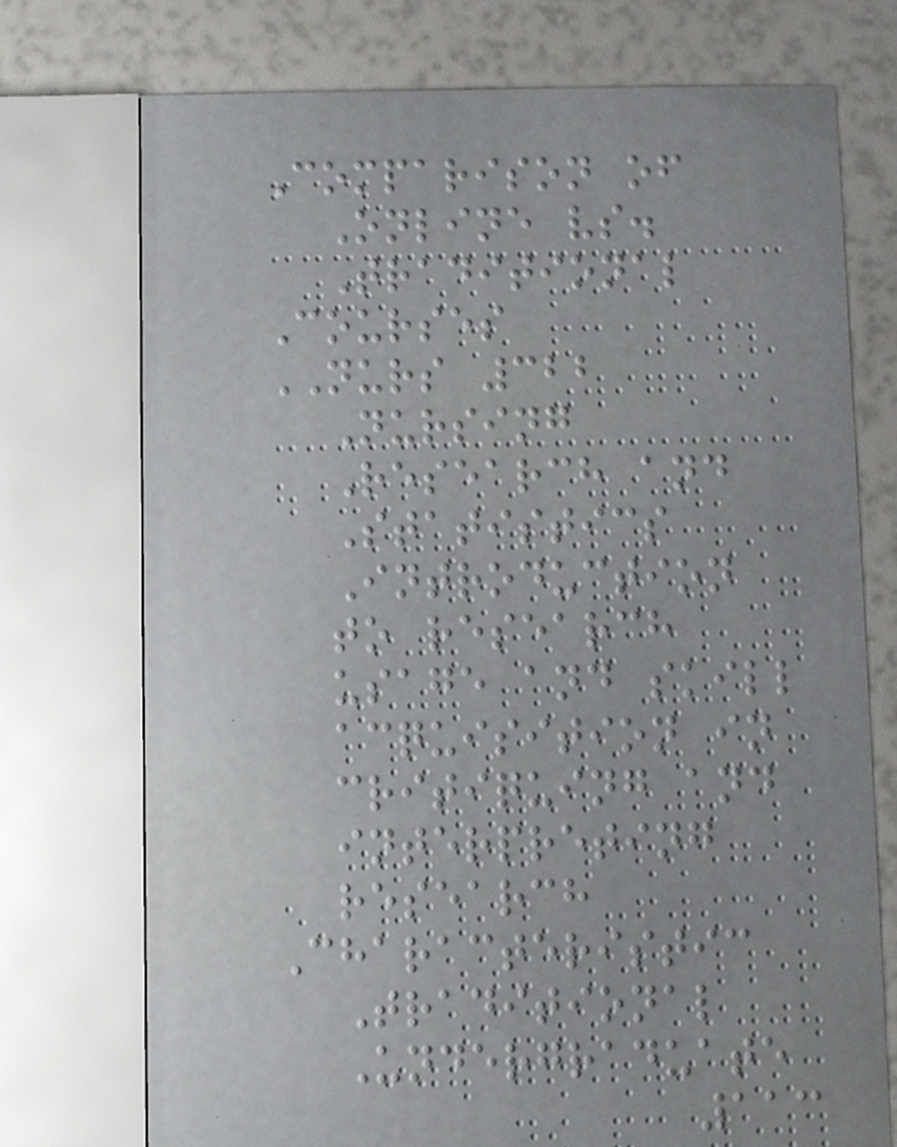Comparison of
Online vs.
Traditional
Courses
NURS 322
Nursing
Research and
Statistics
Introduction
to research
usage and skill
acquisition in
critiquing and
interpreting
research
Characteristic
Traditional
Undergraduate
113
